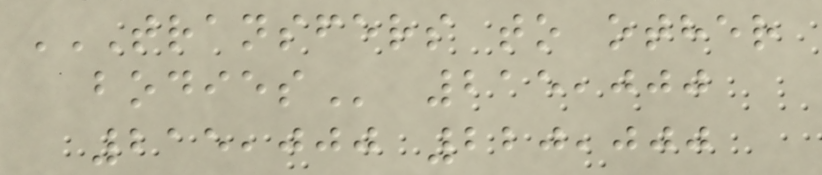TRANSFERS TO OTHER
BODIES 215,000
215,000 220,000
